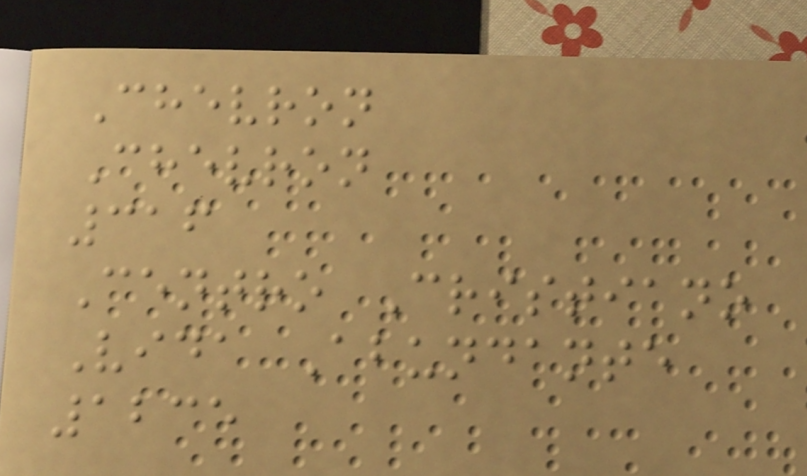Chevron
Chevron
316
Centro Cristiano
Vida Abundante
1235
